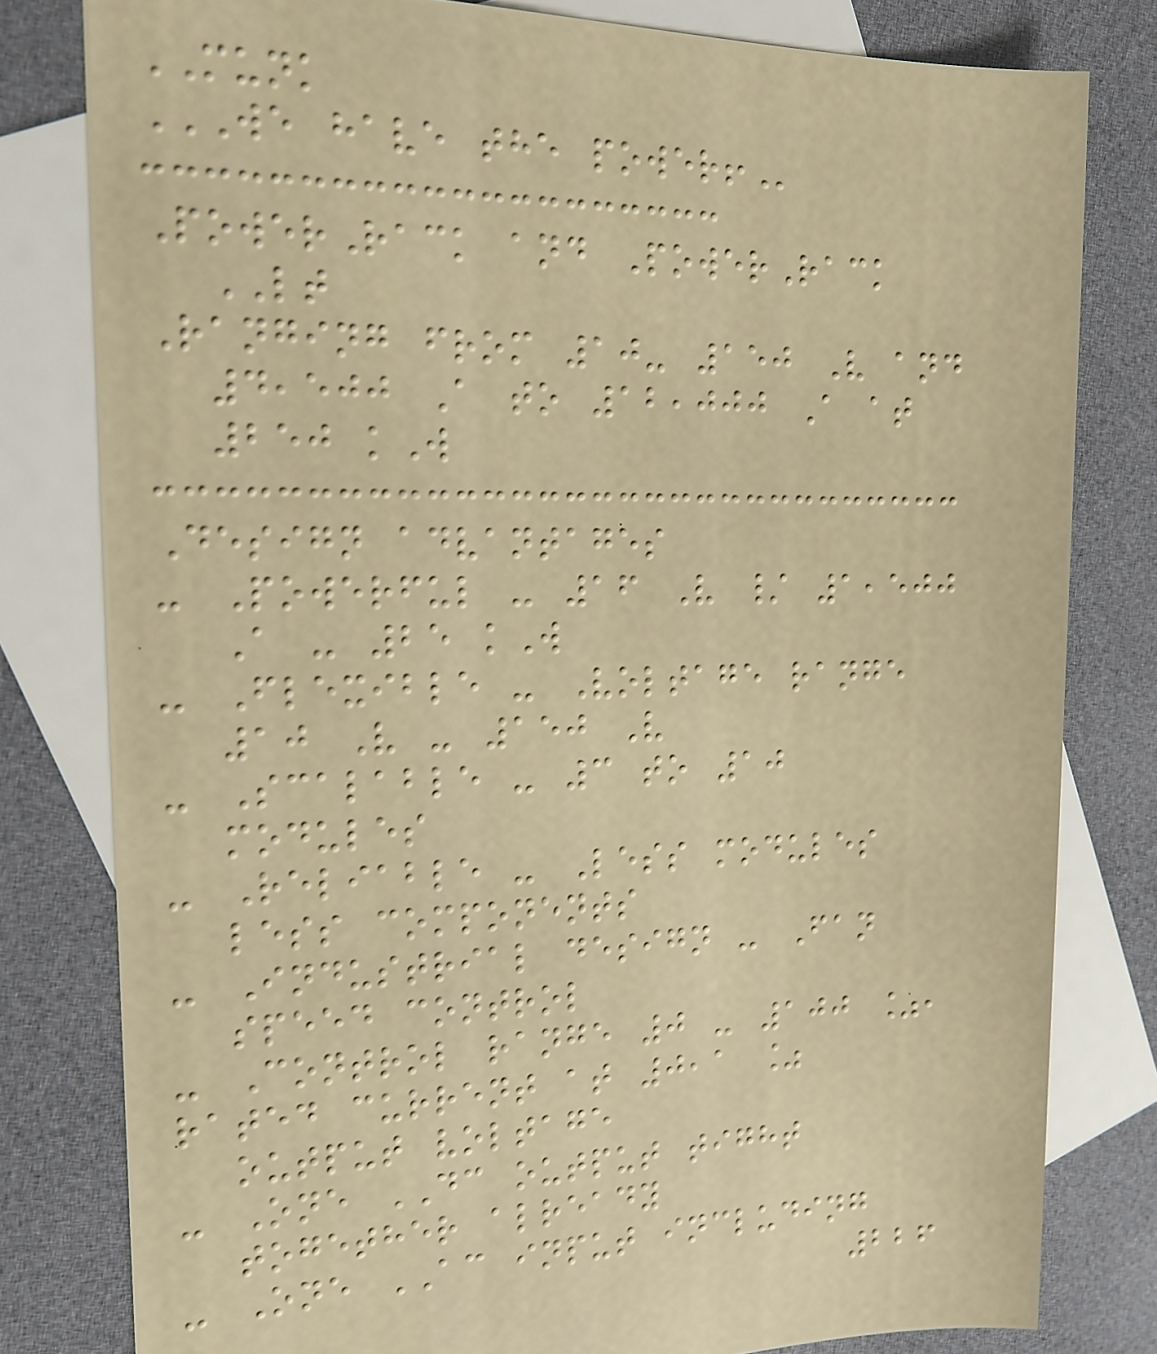MUNK
WE HAVE THE POWER!
PowerRack and PowerRack
LT
Ranging from 10- 150 V and
4,500 A to 12,000 A at
250 kW
Design advantages
- Powerful - 16 V / 1,500
A - 25 kW
- Flexible - Voltage range
10 V - 150 V
- Scalable - 3 to 10
modules
- Reliable - Less modules
less components
- Industrial design - Fan
speed control
- Control range 0 - 100 %,
rated current at 0,1 %
output voltage
- One DC output tight
together already
- One AC input including
226
